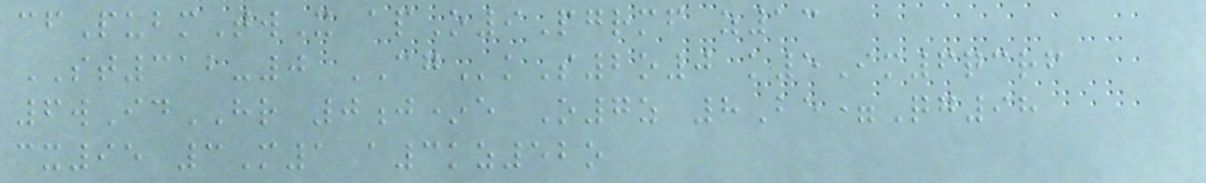cfPubmTwX apO9Pgrmf z13
ST312-0 CGkS2o0 k5Im6qcrf
6wIdHR 0j*e O7z 8Be=Qg98
cx95 3M1 a3kz52o
